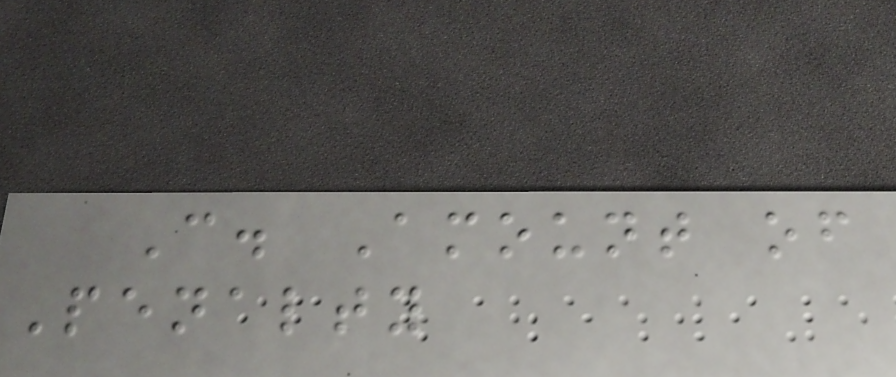C. Amount of
Penalty
